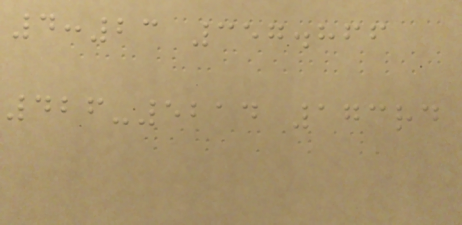4:23 357.866
426-5214 173rd
